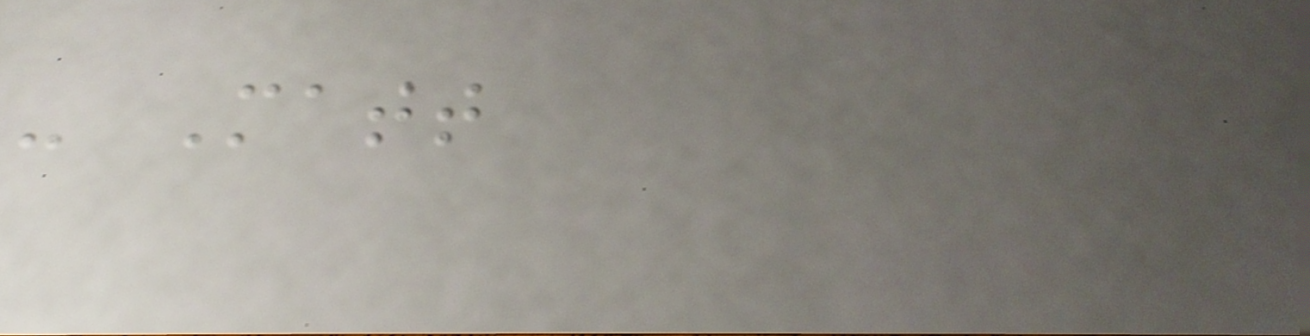- Matt
